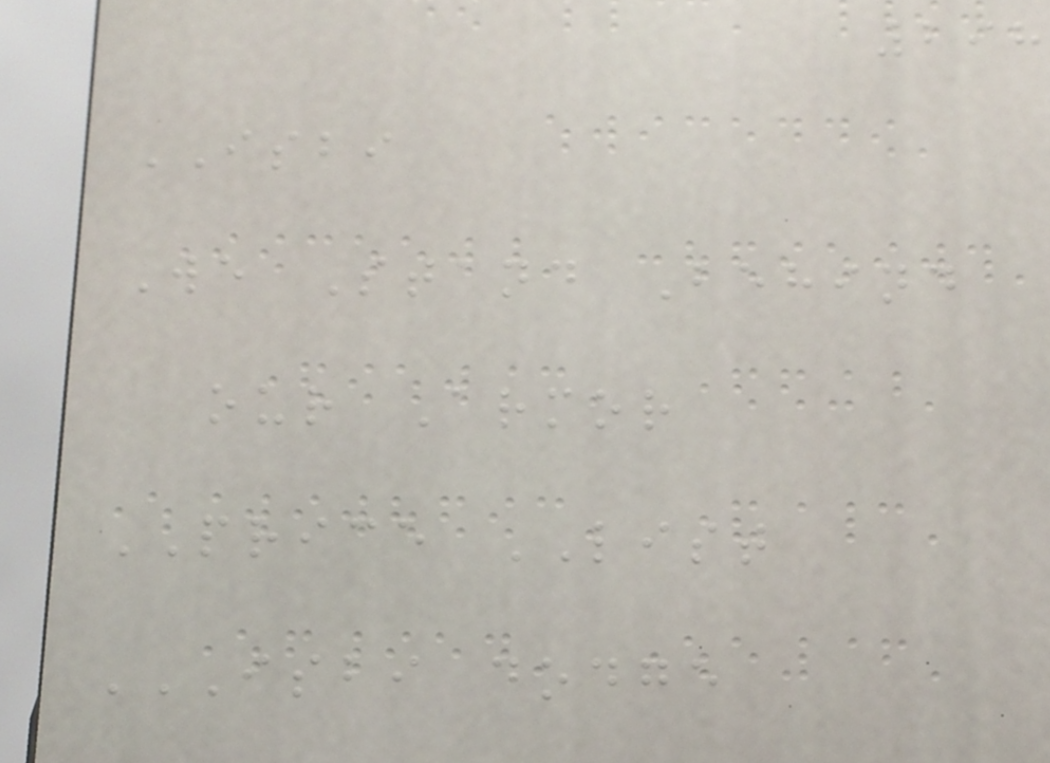298
ISBI
We Stand Behind
our Armor
PRICE LIST
ISBI DODGE
